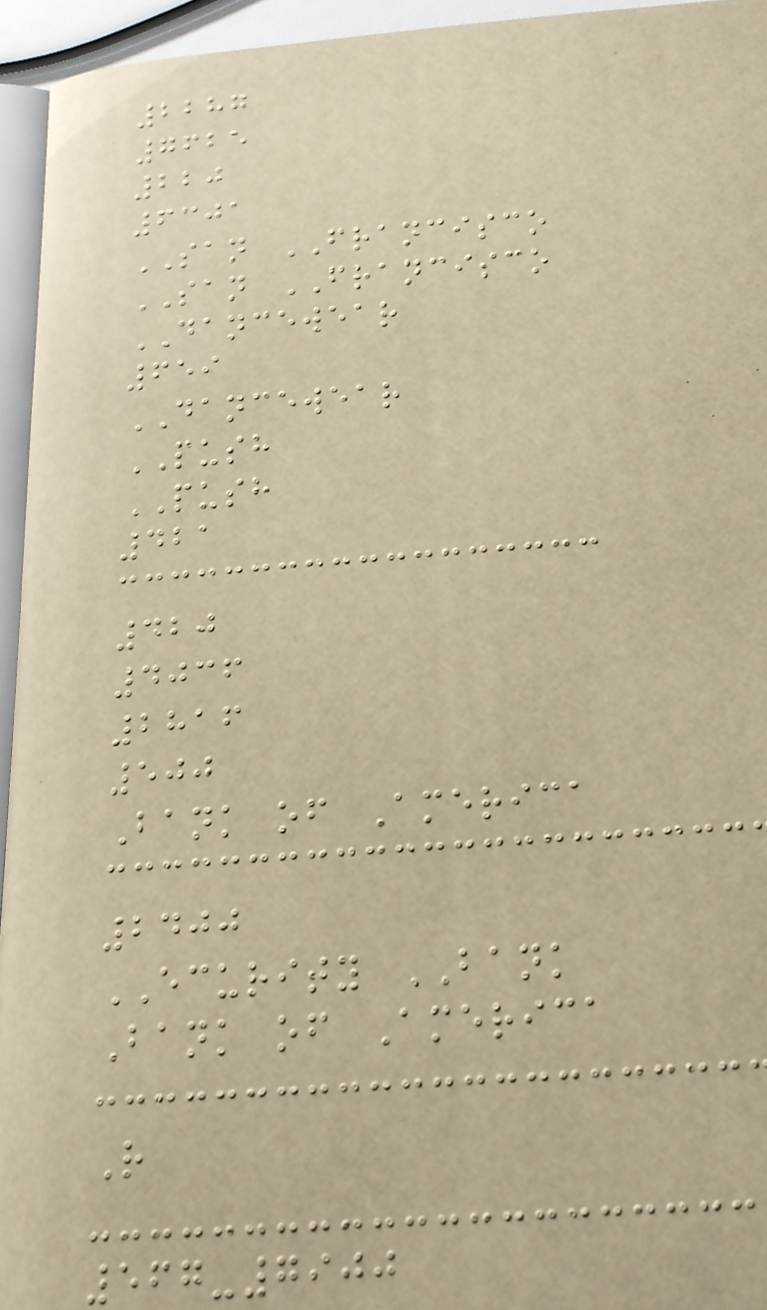2287
7625
220
6301
SAN FRANCISCO
SAN FRANCISCO
DANCEWEAR
659
DANCEWEAR
PUSH
PUSH
421
420
4036
2816
500
Bank of America
2400
ECURITY BANK
Bank of America
R
567-7900
